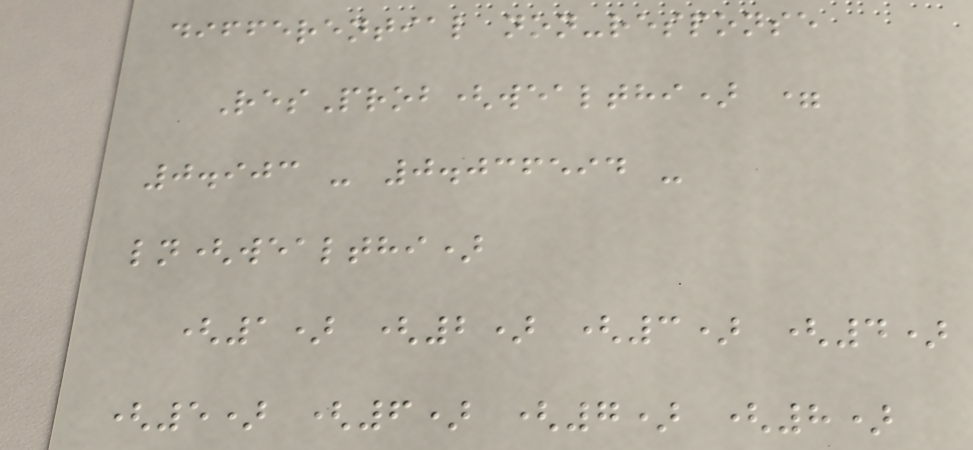differential non-response
ResProb(wealthi) =
0.903 - 0.036594 -
ln(wealthi)
(1) (2) (3) (4)
(5) (6) (7) (8)
